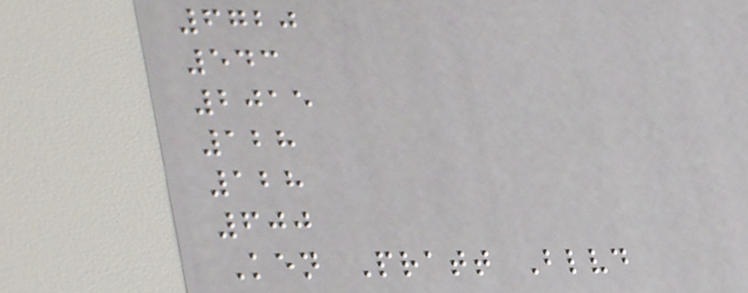6720
543
2015
128
128
600
Ken Pratt Blvd
